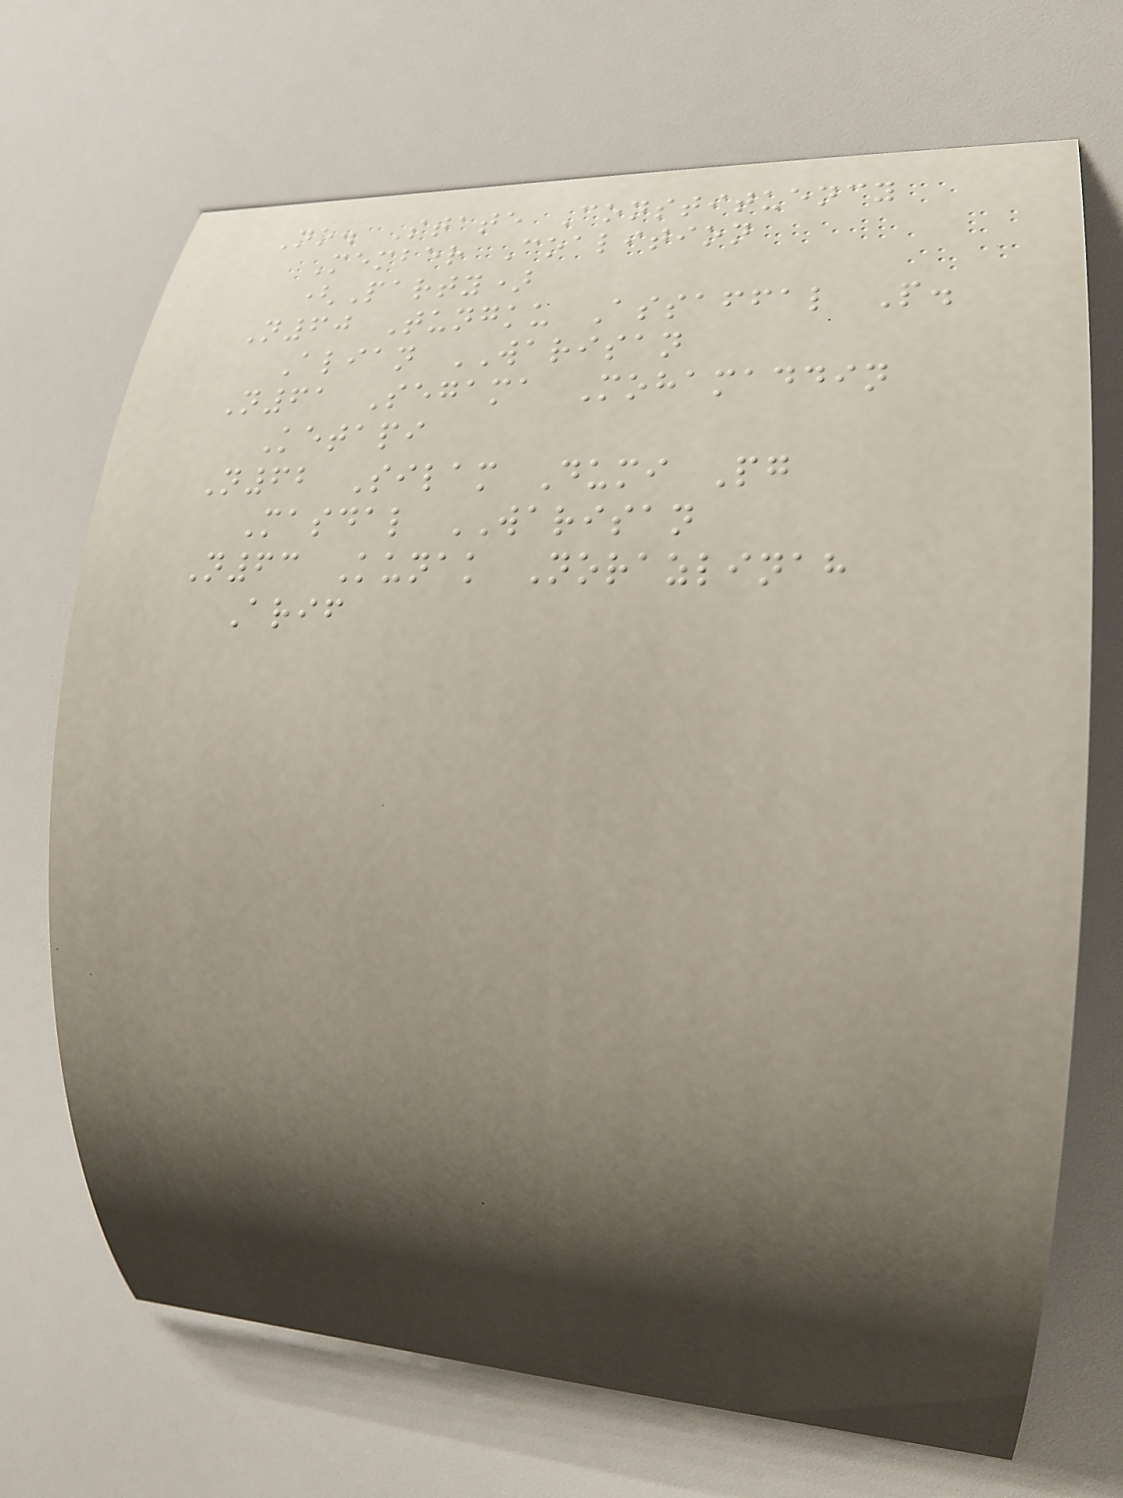No. State Constituency
Member Coalition
(Party)
N60 Tungku Assaffal P.
Alian WARISAN
N61 Segama Mohamaddin
Ketapi
N62 Silam Dumi Pg
Masdal WARISAN
N63 Kunak Norazlinah
Arif
